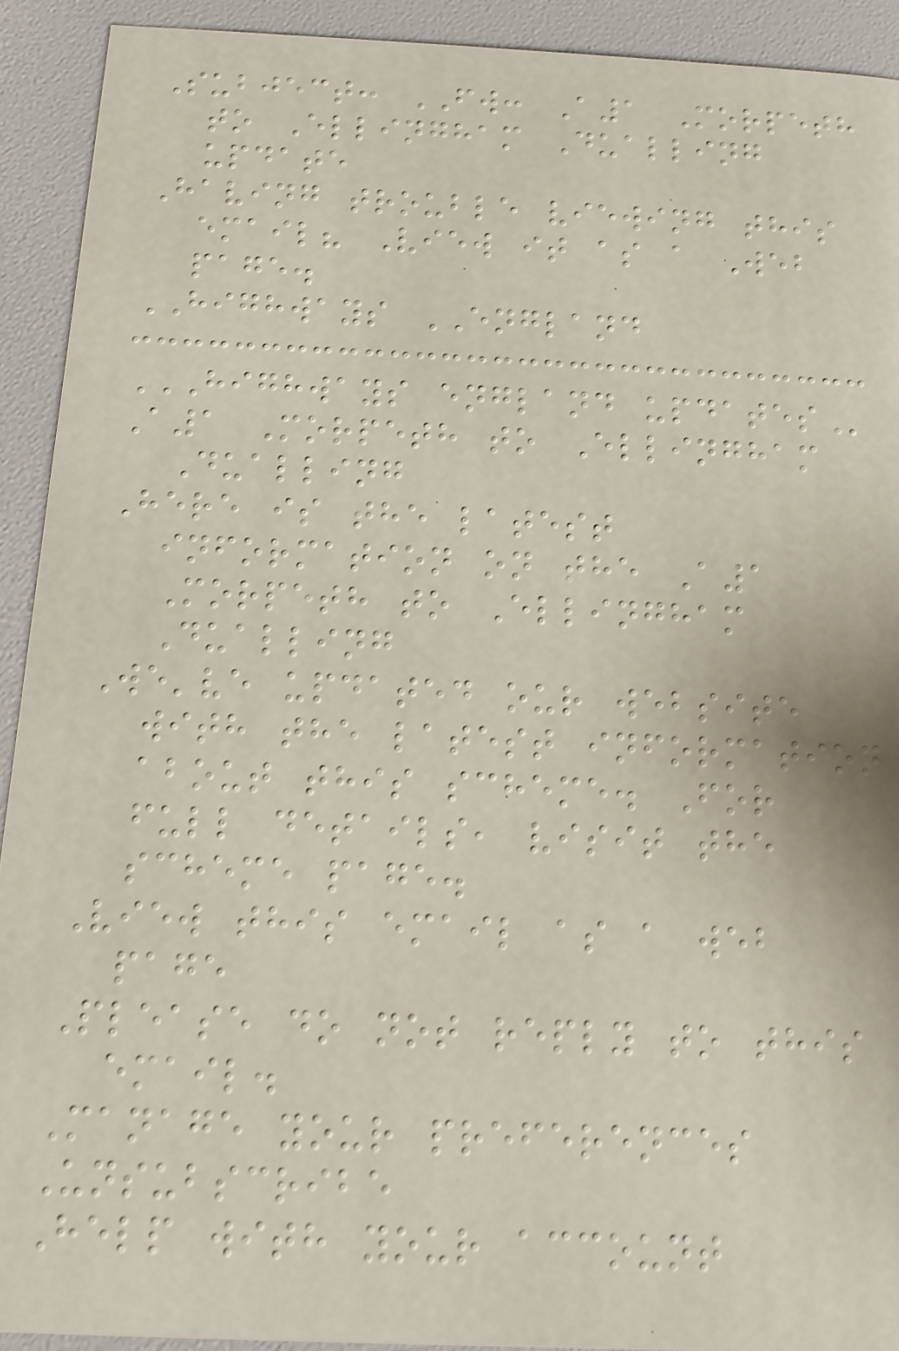Subject: FW: A1 Morpeth
to Ellingham Dualling
update
Having trouble viewing this
email? View it as a Web
page.
HIGHWAYS ENGLAND
HIGHWAYS ENGLAND UPDATES
A1 Morpeth to Ellingham
Dualling
Here is the latest
information on the A1
Morpeth to Ellingham
Dualling
We've updated our website
with the latest information
about this scheme. For
full details, visit the
scheme page.
View this email as a web
page
Please do not reply to this
email.
Manage your preferences
Unsubscribe
Help with your account
